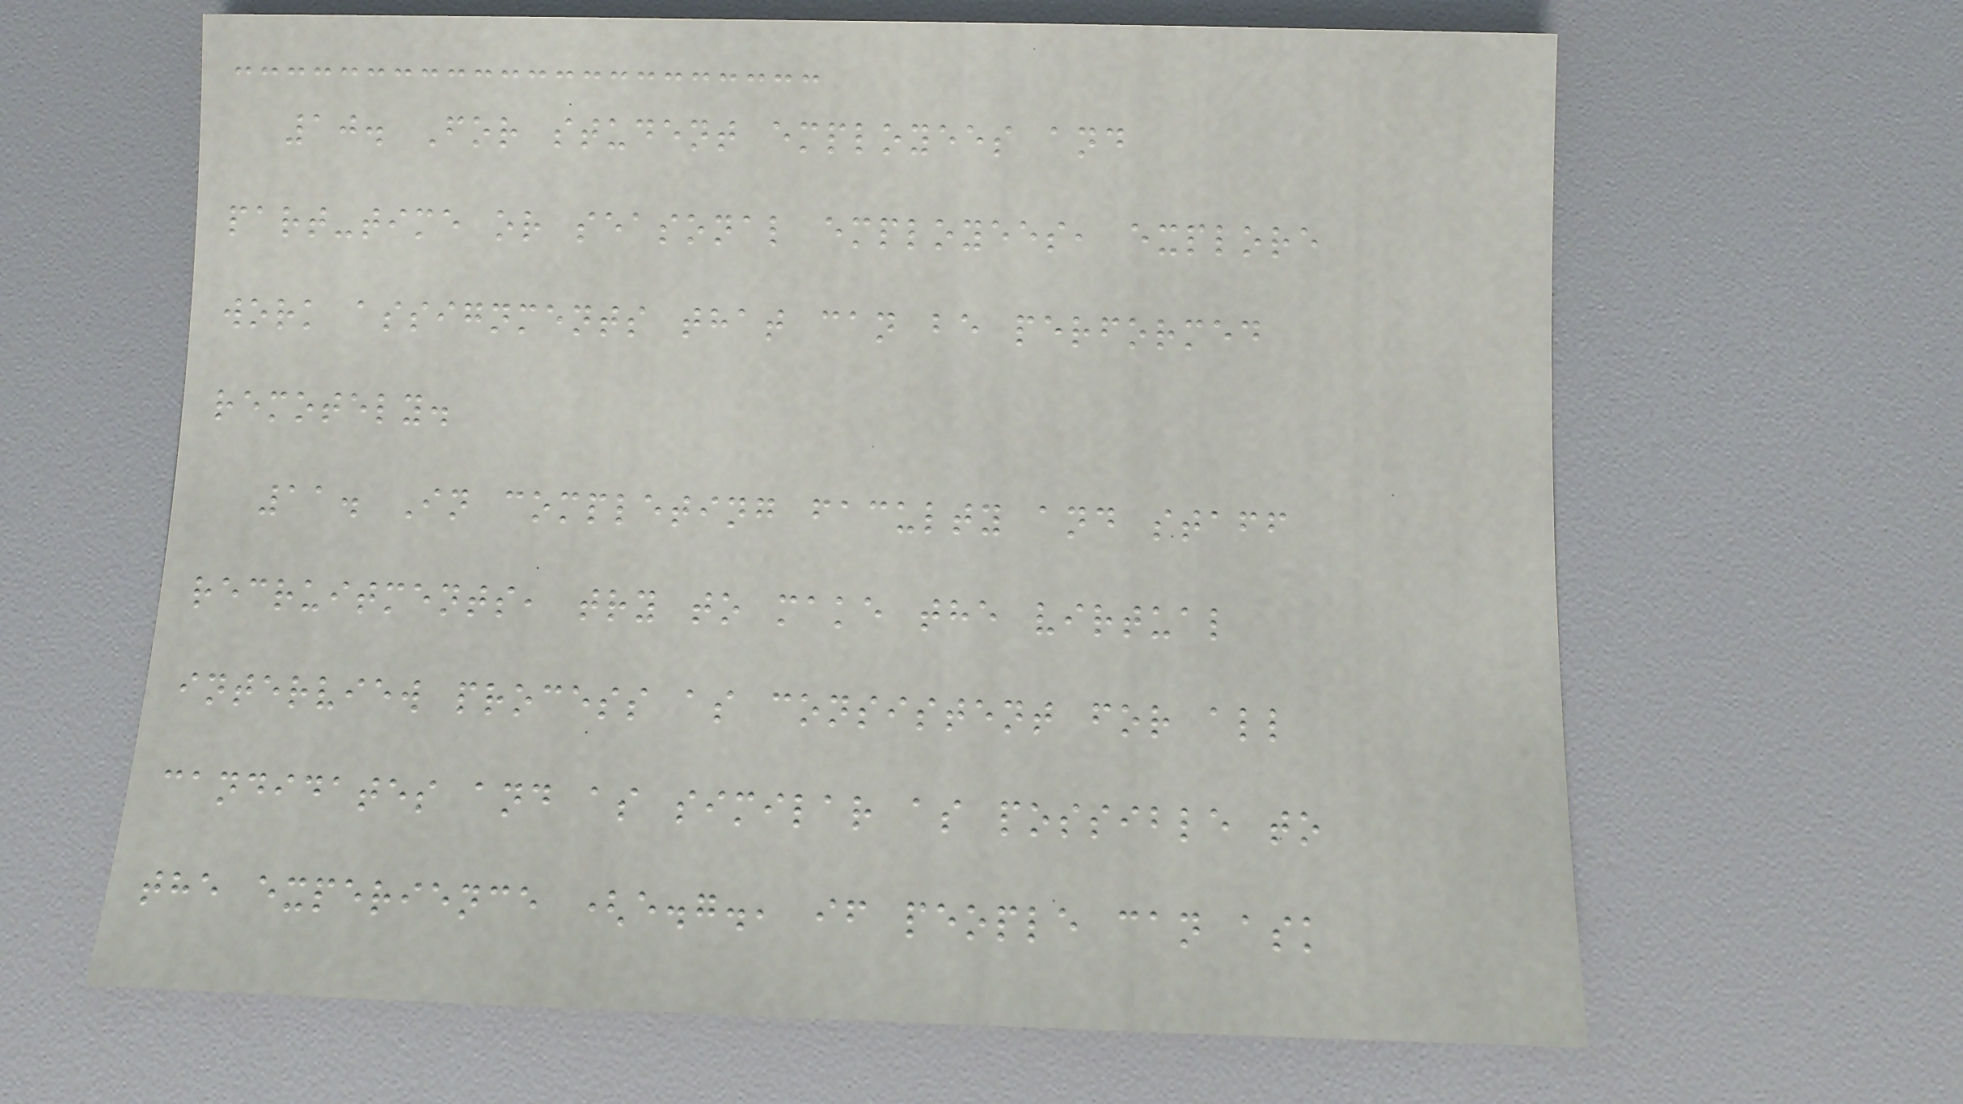10. For student employees and
part-time or seasonal employees, explore
work assignments that can be performed
remotely.
11. In completing faculty and staff
recruitments, try to make the virtual
interview process as consistent for all
candidates and as similar as possible to
the experience (e.g., if people can ask
